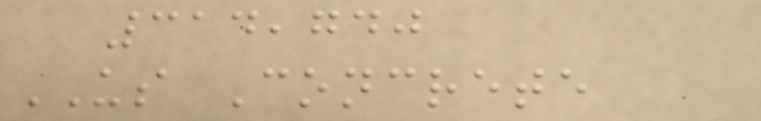314,740
US Concrete
